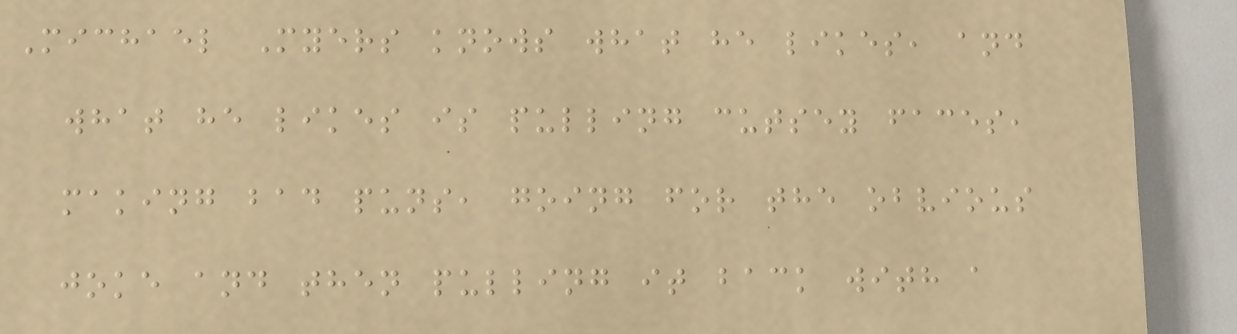Michael Myers knows what he likes, and
what he likes is pulling cutsey faces,
making bad puns, going for the obvious
joke and then pulling it back with a
